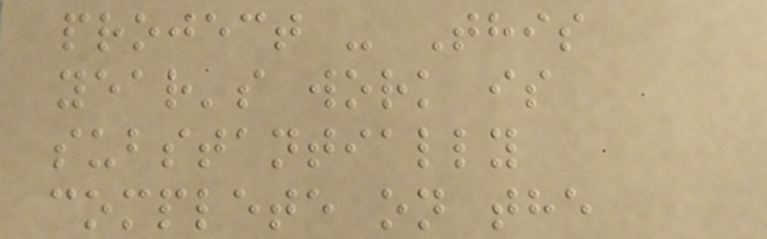project - This
year's work is
substantially
complete on the
